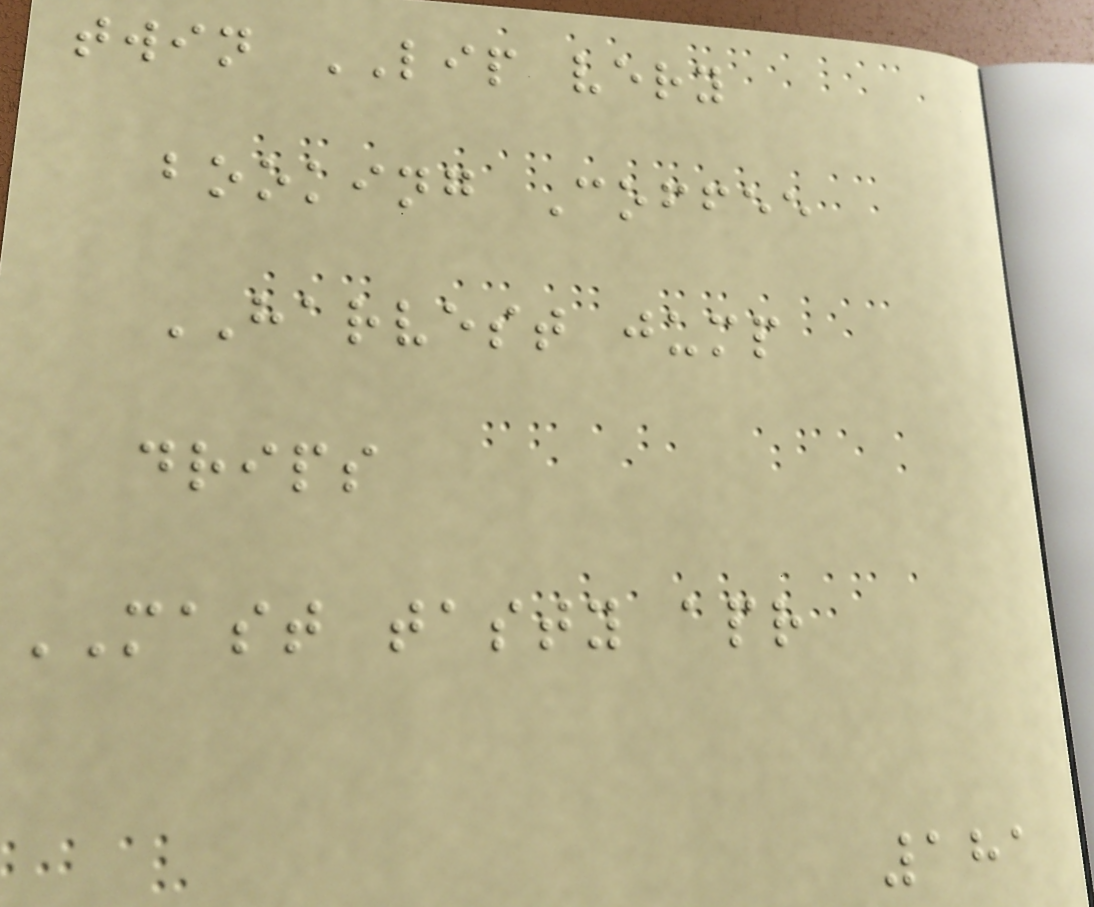twin LIP very
booking Coffee
HARVEST jump
drips
MAST tasty apr
181
